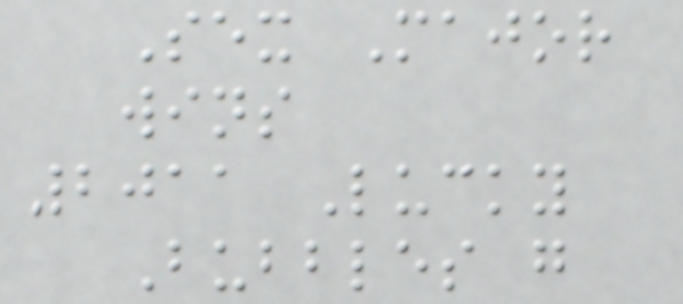Sex Major
wins
2011 Lucky
Bubbles g
